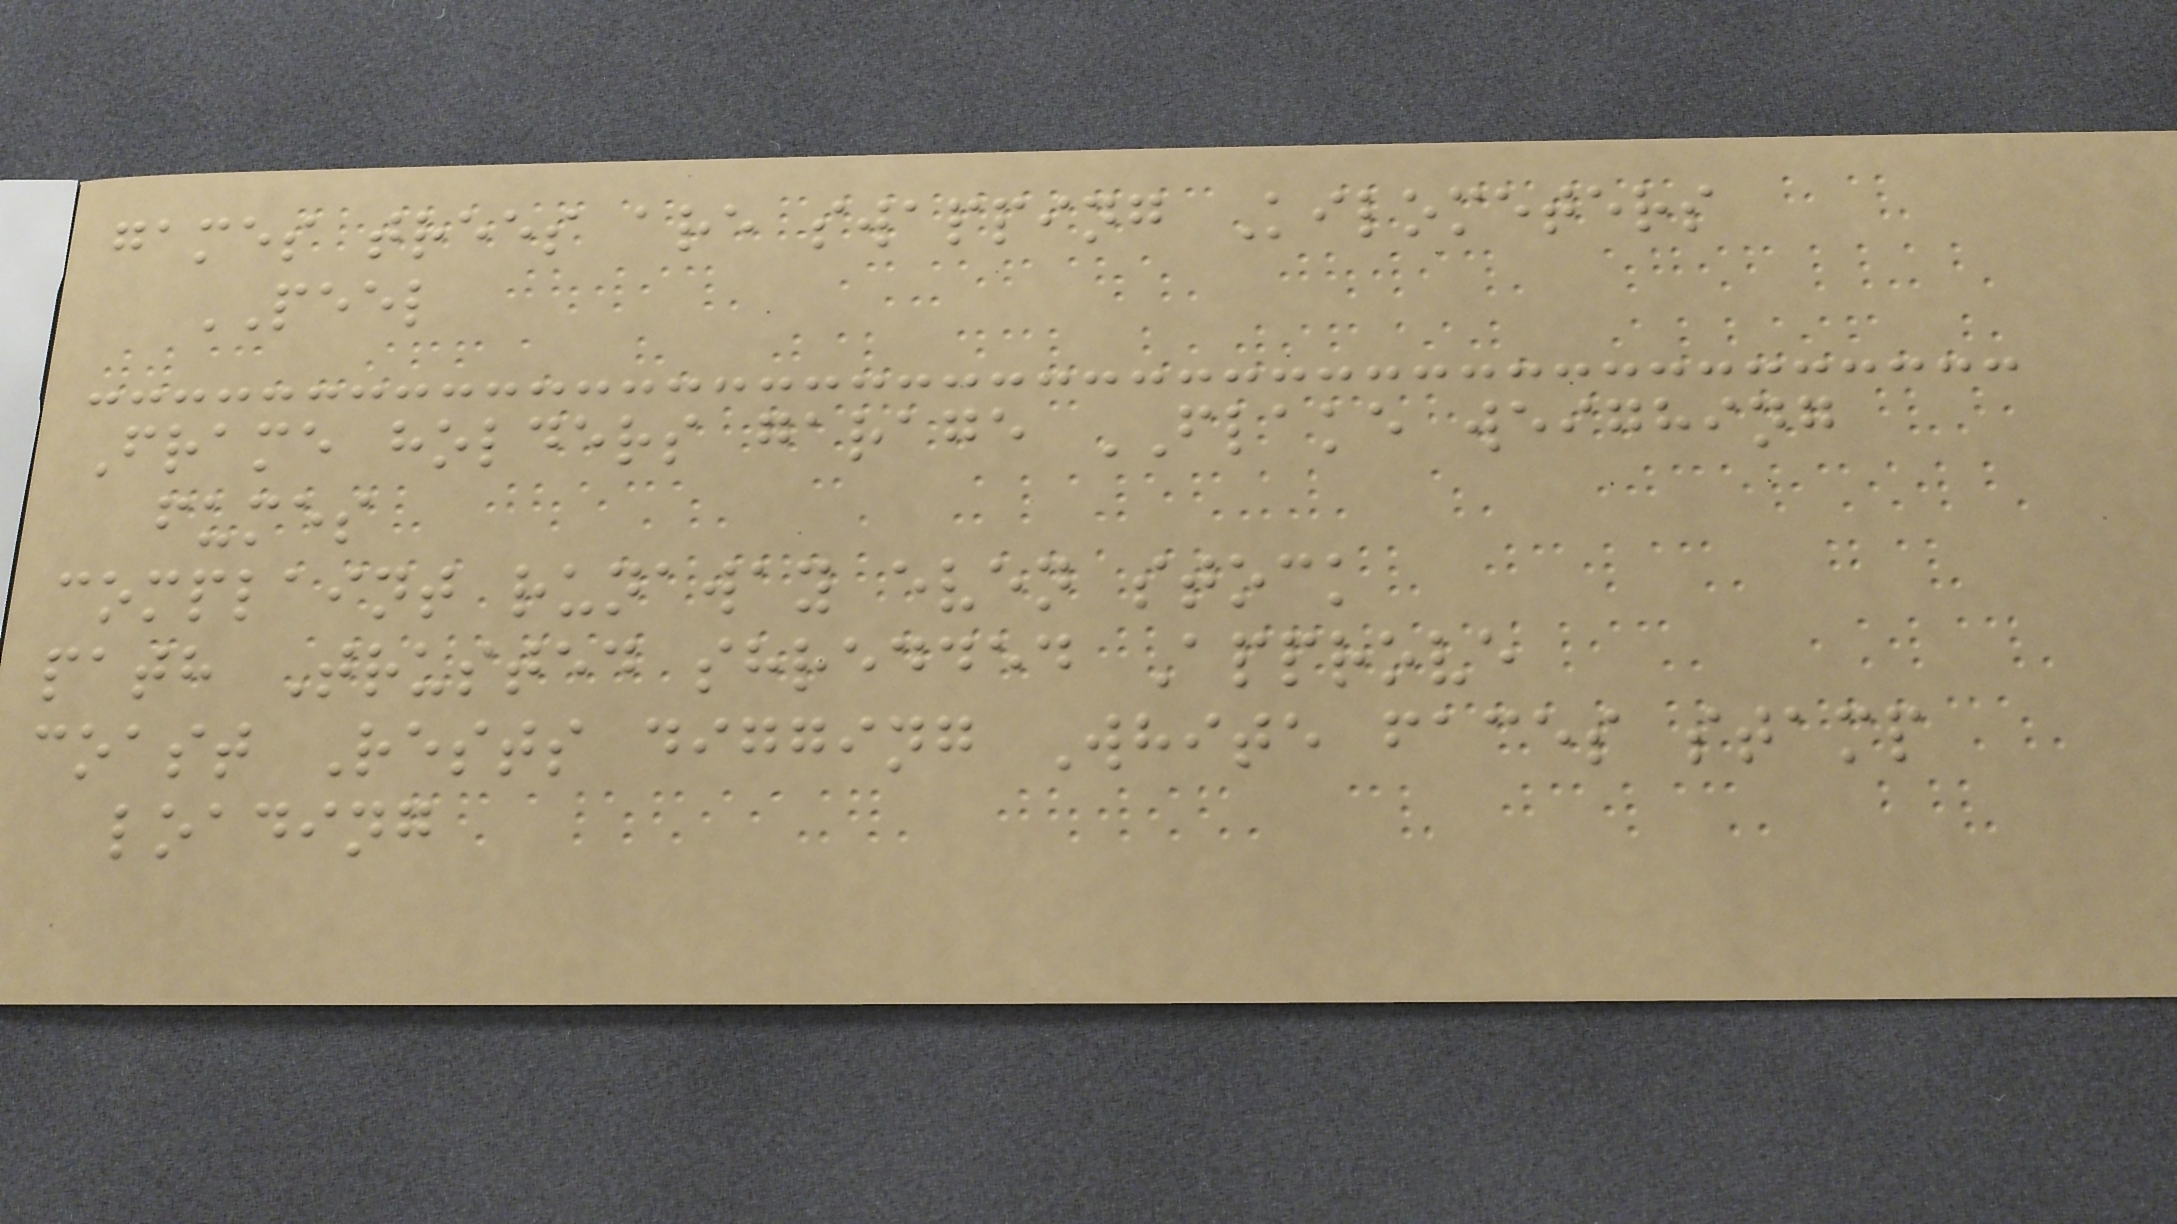games trees are swapping Kilometers
PEEL
Frame holders garage FLAKE weighing
fumes
complaint runaway even stock
path Trusted shredded Approve
coast Rests digging White faces stamp
loading
